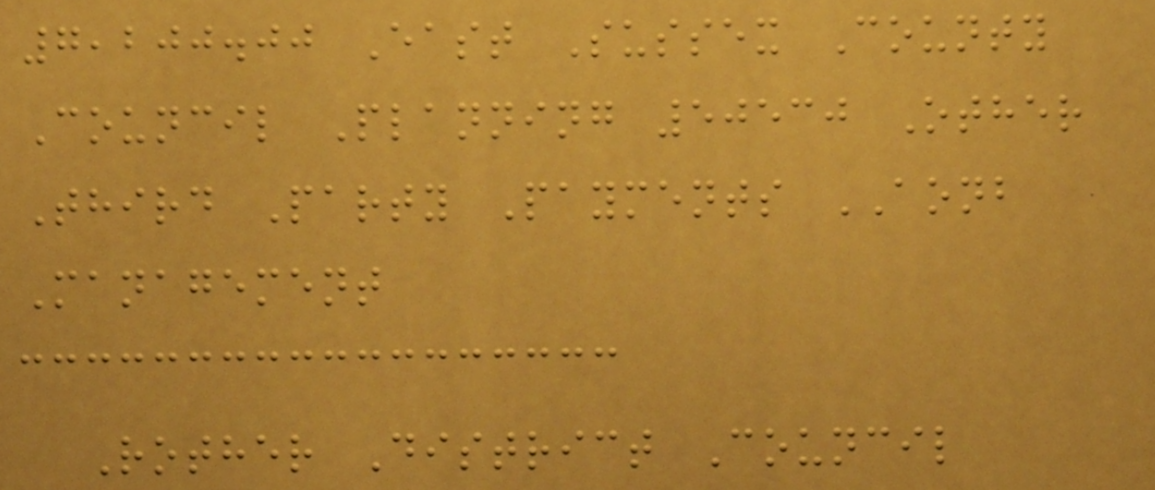7,200.00 East Sussex County
Council Planning 50530 Other
Third Party Payments AONB
Management
Rother District Council
